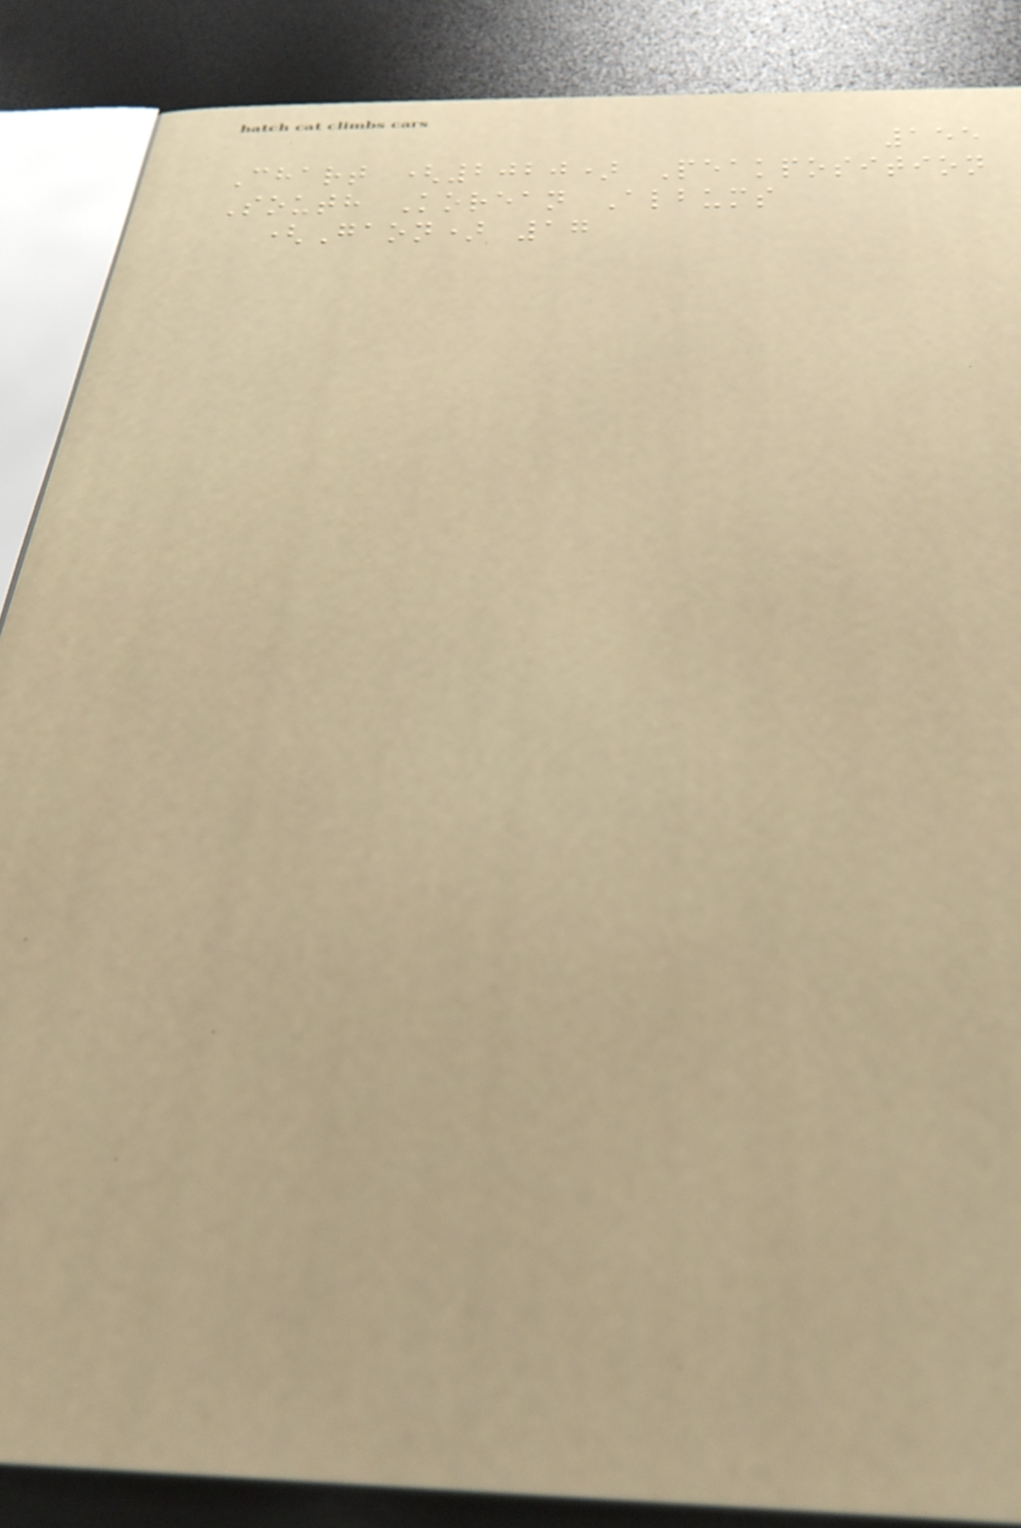155
Chart (2020) Peakposition
South Korean Albums
(Gaon) 17
